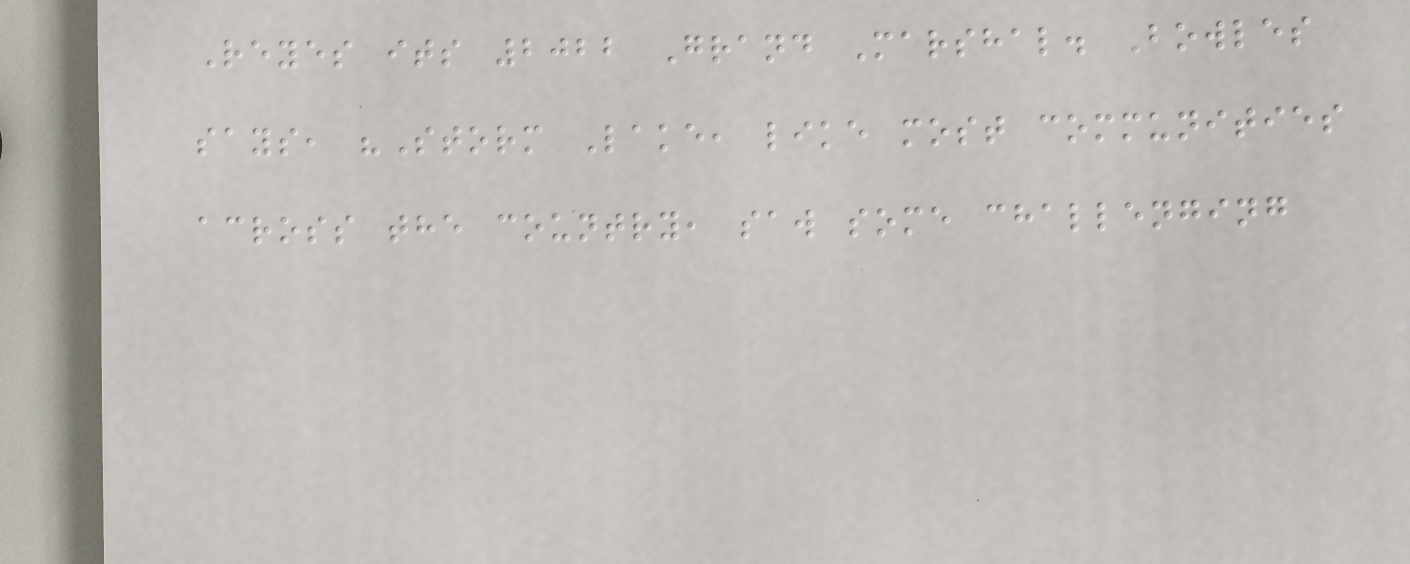Reyes its 2022 Grand Marshal. Bowles
says, "Storm Lake, like most communities
across the country, saw some challenging
